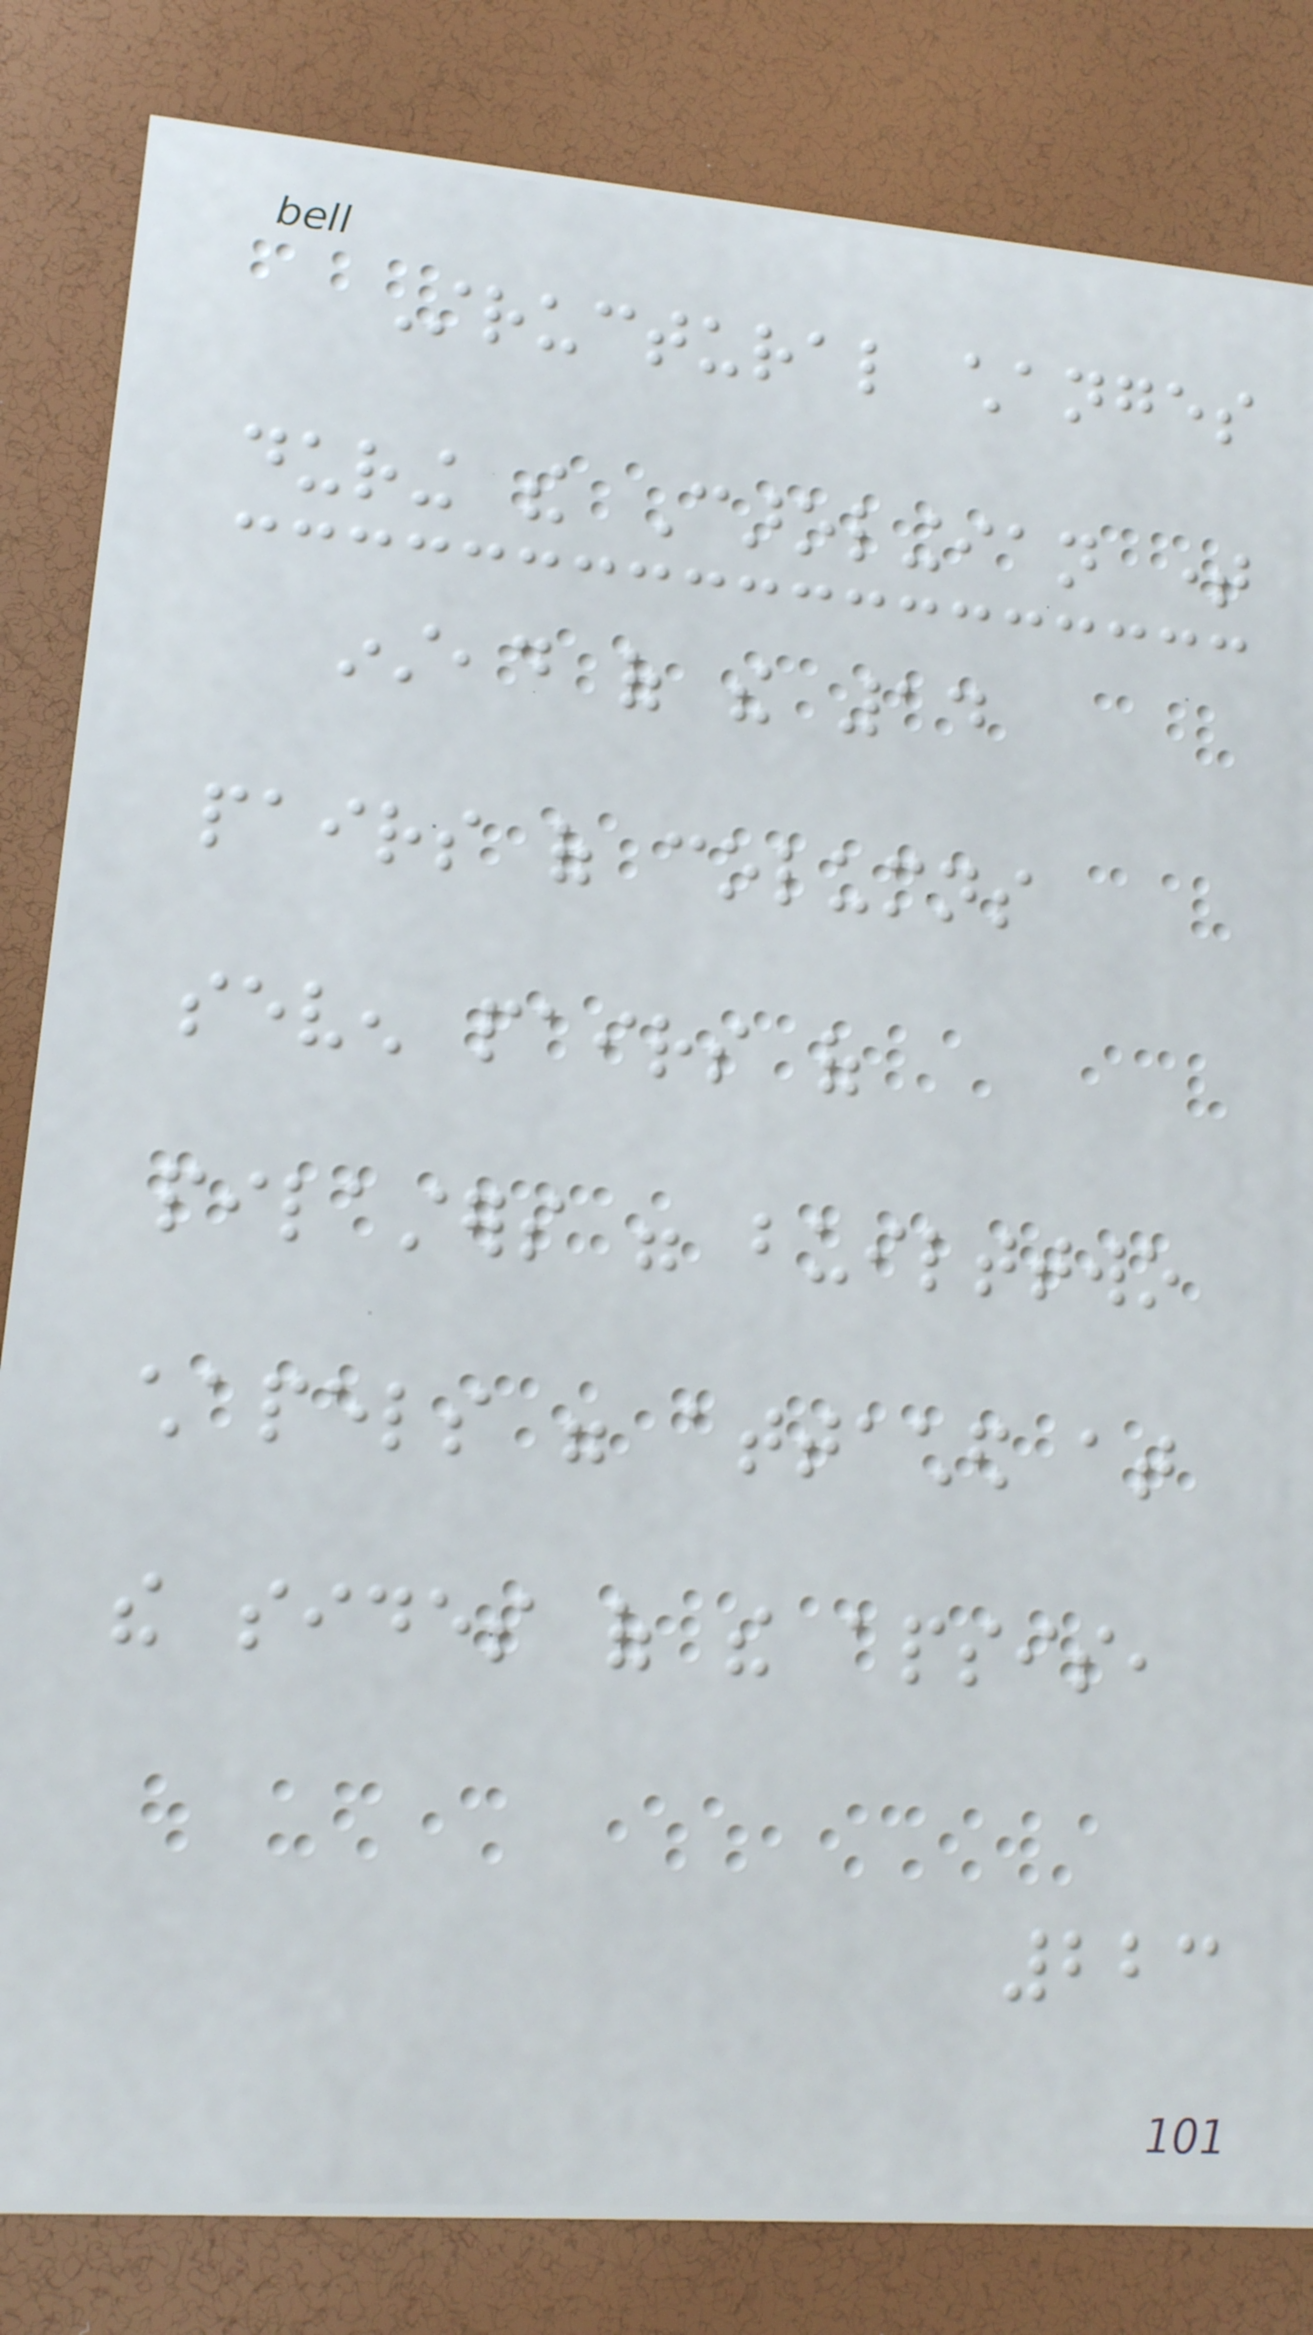Structural changes
during the Carolingian time
instead of the 14
pairs of columns
seven pairs of
pilasters were builttwo
chapels were attached at
the sides of the apsis,
223
